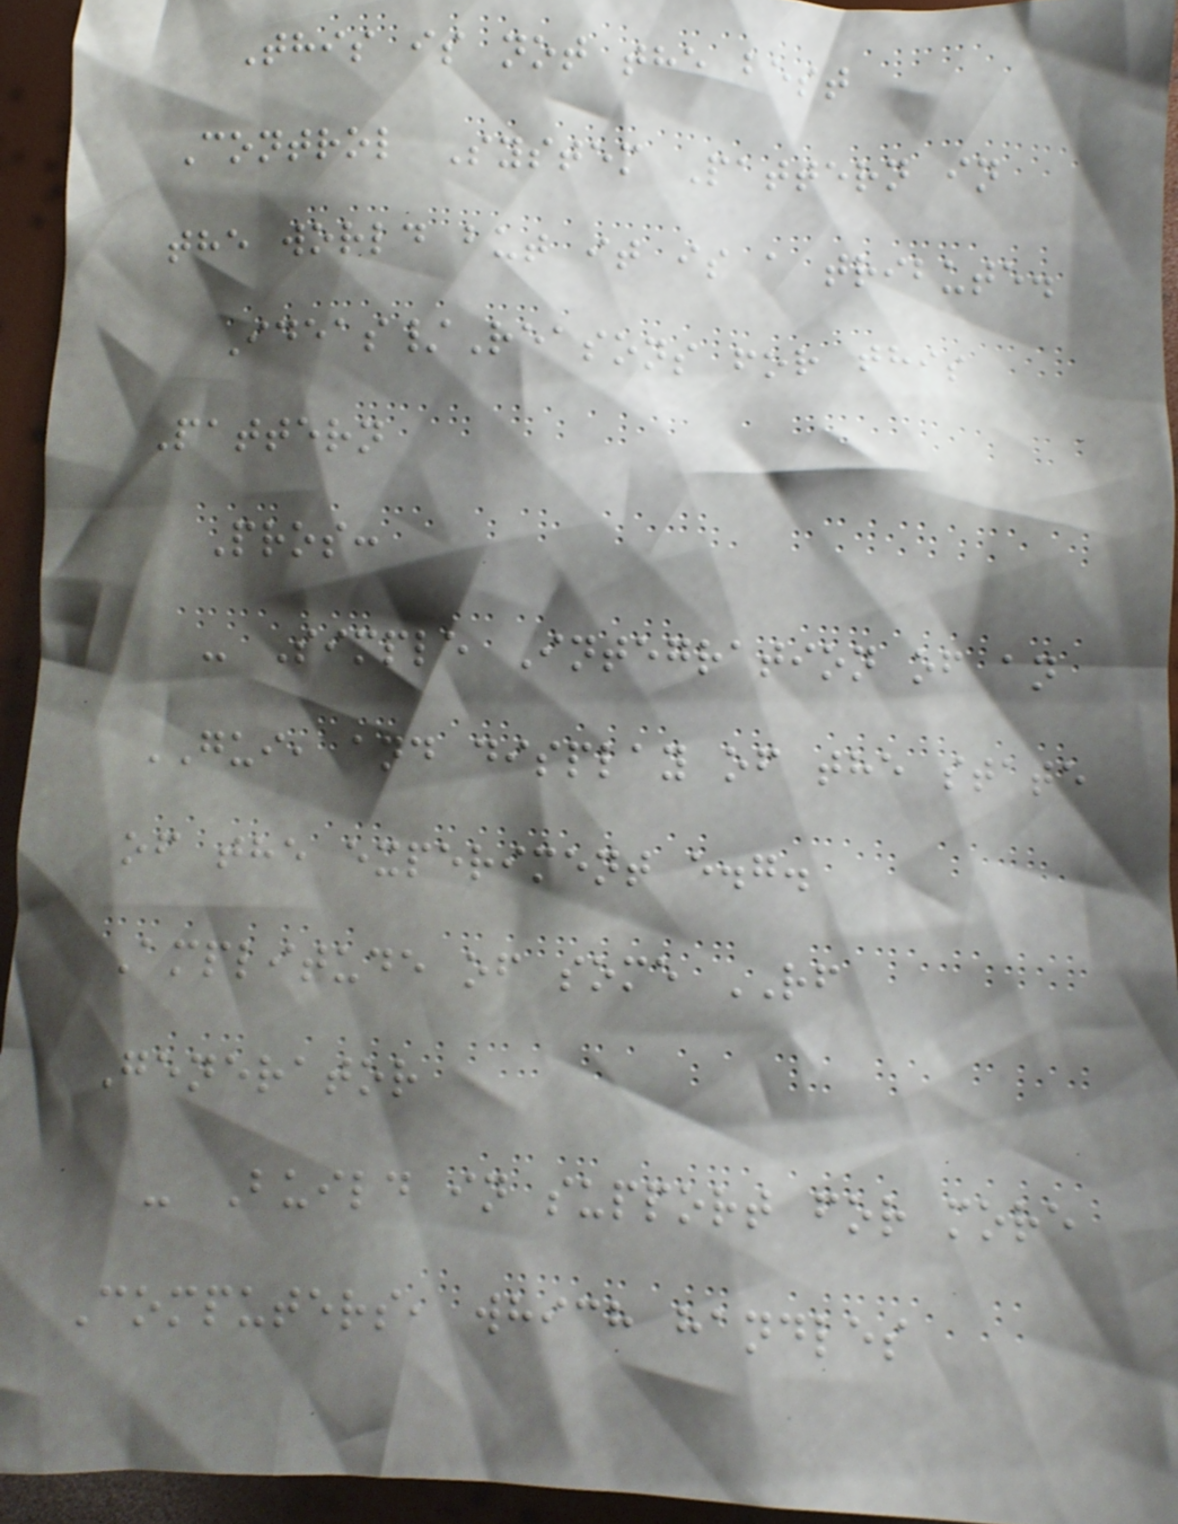This is not the best
Control System Pattern in
the world but it is a tribute.
Ideas/Reasons for this
Pattern
Pros:
- Simple Integration of an
GUI, and display of the state
of the experiment e.g.
Amplitude of some RF
Generator
- Build in support for more
Computers, which handles
